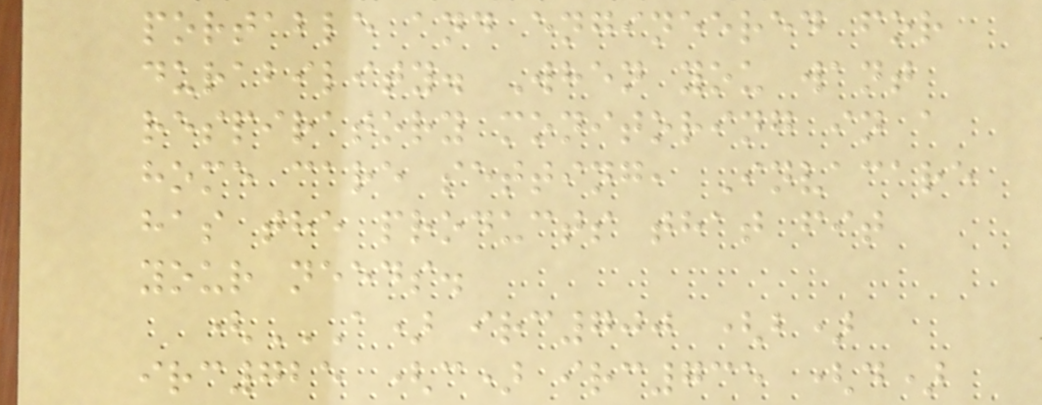portable and engineered for
durability. When you want
respiratory monitoring in a
home care setting, Invacare
has the products that fit
your needs.
(A) IRC700 (B)
IRC725 (C) IRC735 (D)
